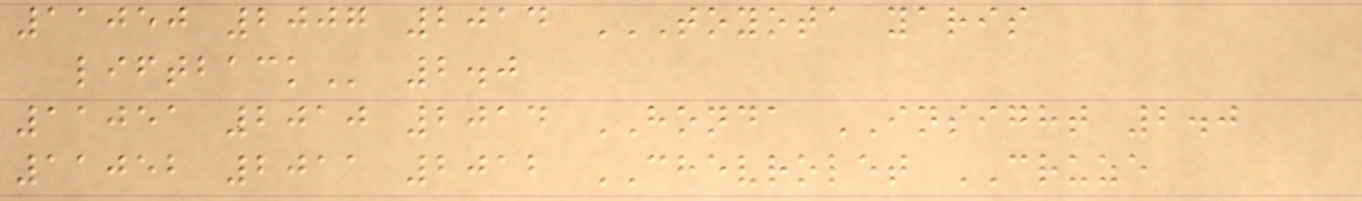11050 2007 2014 TOYOTA YARIS
LIFTBACK 2.0
11051 2010 2014 HONDA INSIGHT 2.0
11052 2011 2012 CHEVROLET CRUZE
